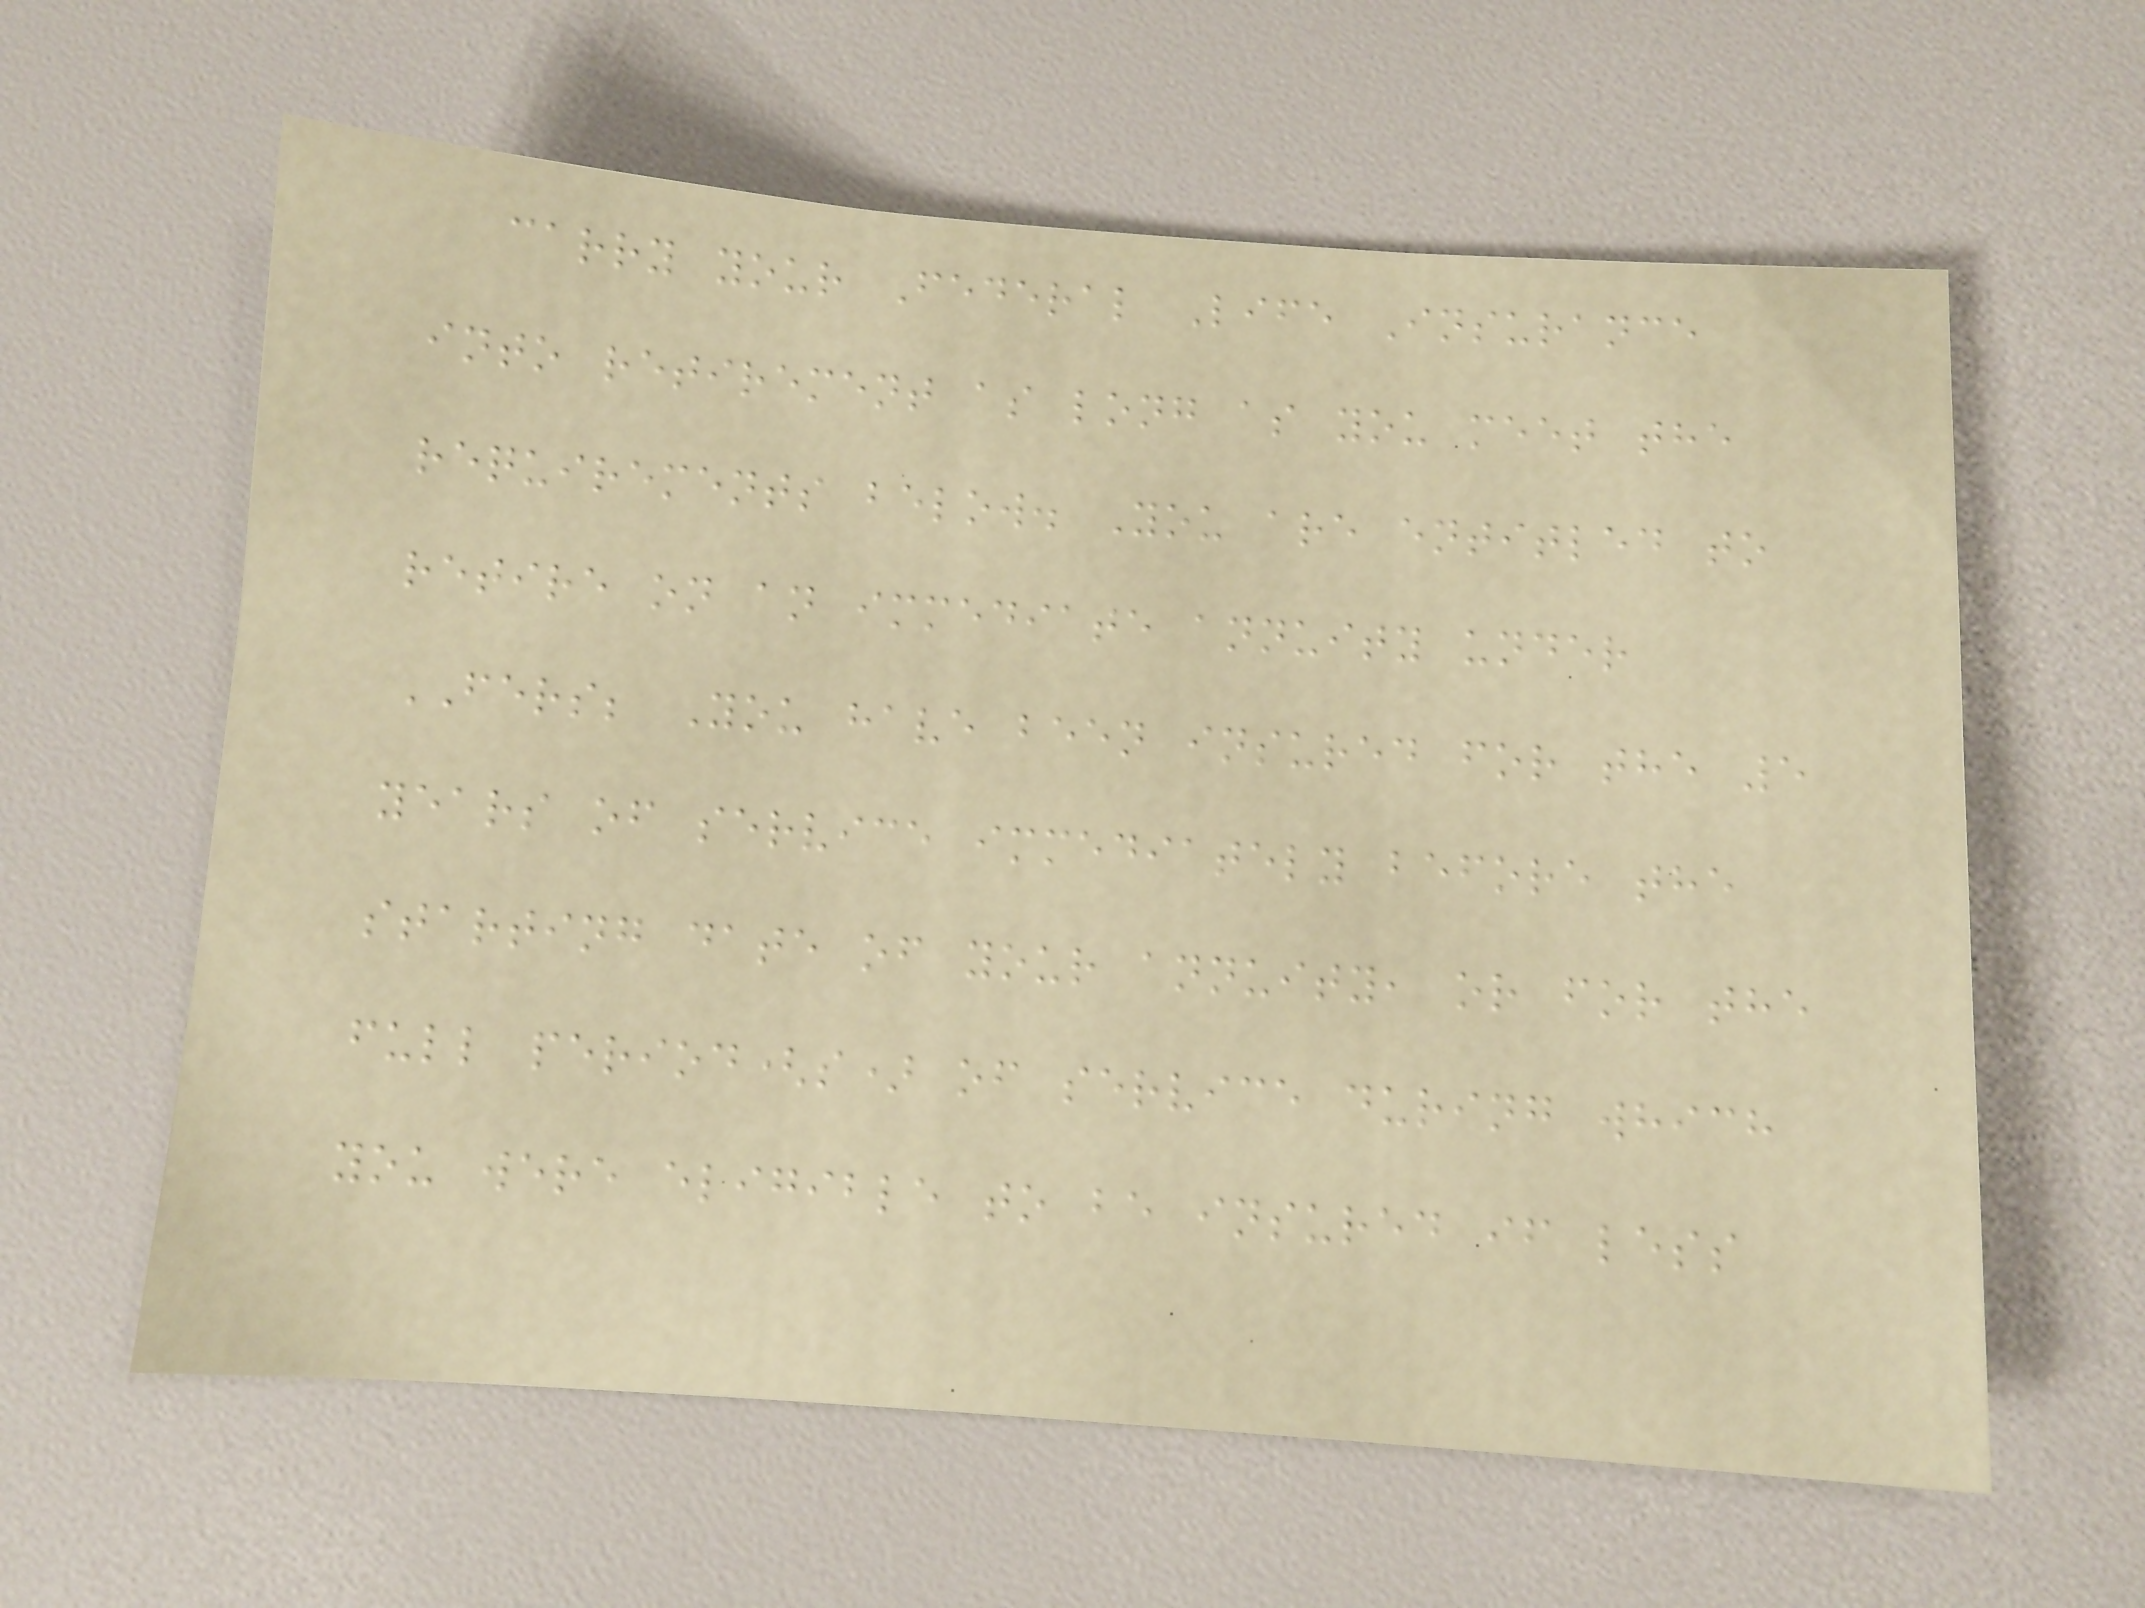carry your Federal Life Insurance
into retirement as long as you meet the
requirements below. You are entitled to
retire on an immediate annuity under
FERS; You have been insured for the 5
years of service immediately before the
starting date of your annuity, or for the
full period(s) of service during which
you were eligible to be insured if less
